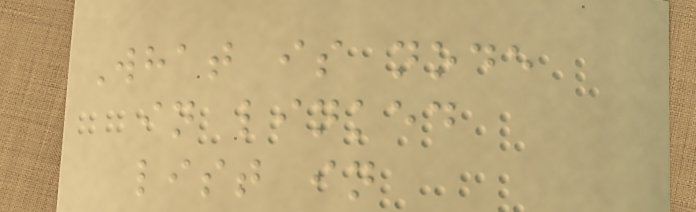What is node
in linked
list in
